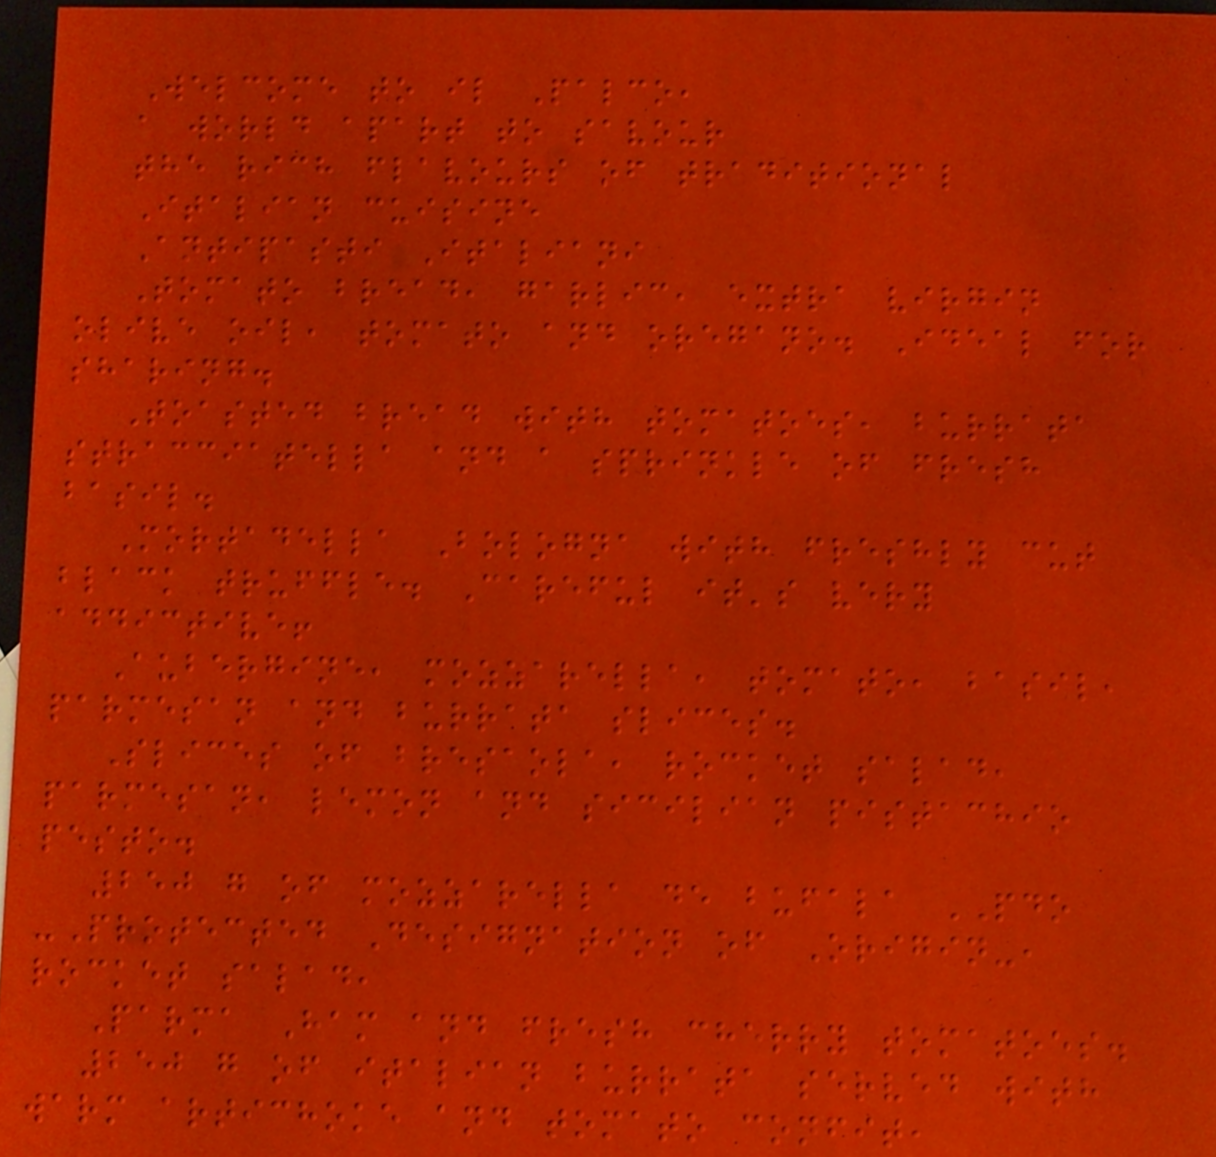Welcome to il Palco,
a world apart to savour
the rich flavours of traditional
Italian cuisine
Antipasti Italiani
Tomato bread, garlic, extra virgin
olive oil, tomato and oregano. Ideal for
sharing.
Toasted bread with tomatoes, burrata
stracciatella and a sprinkle of fresh
basil.
Mortadella Bologna with freshly cut
black truffle. Careful it's very
addictive!
Aubergine, mozzarella, tomato, basil,
parmesan and burrata slices.
Slices of bresaola, rocket salad,
parmesan, lemon and sicilian pistachio
pesto.
250 g of mozzarella de bufala PDO
-Protected Designation of Origin-,
rocket salad,
Parma Ham and fresh cherry tomatoes.
250 g of italian burrata served with
warm artichoke and tomato confit,
